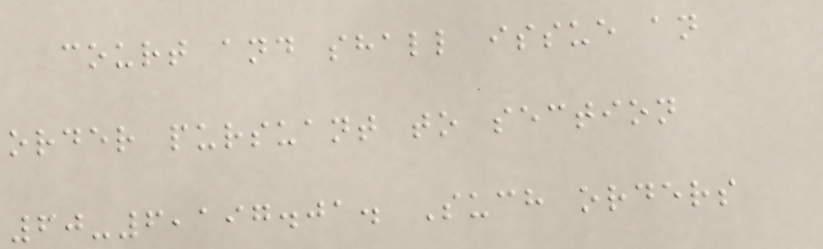court and shall issue an
order pursuant to section
60-6,197.01. Such orders
